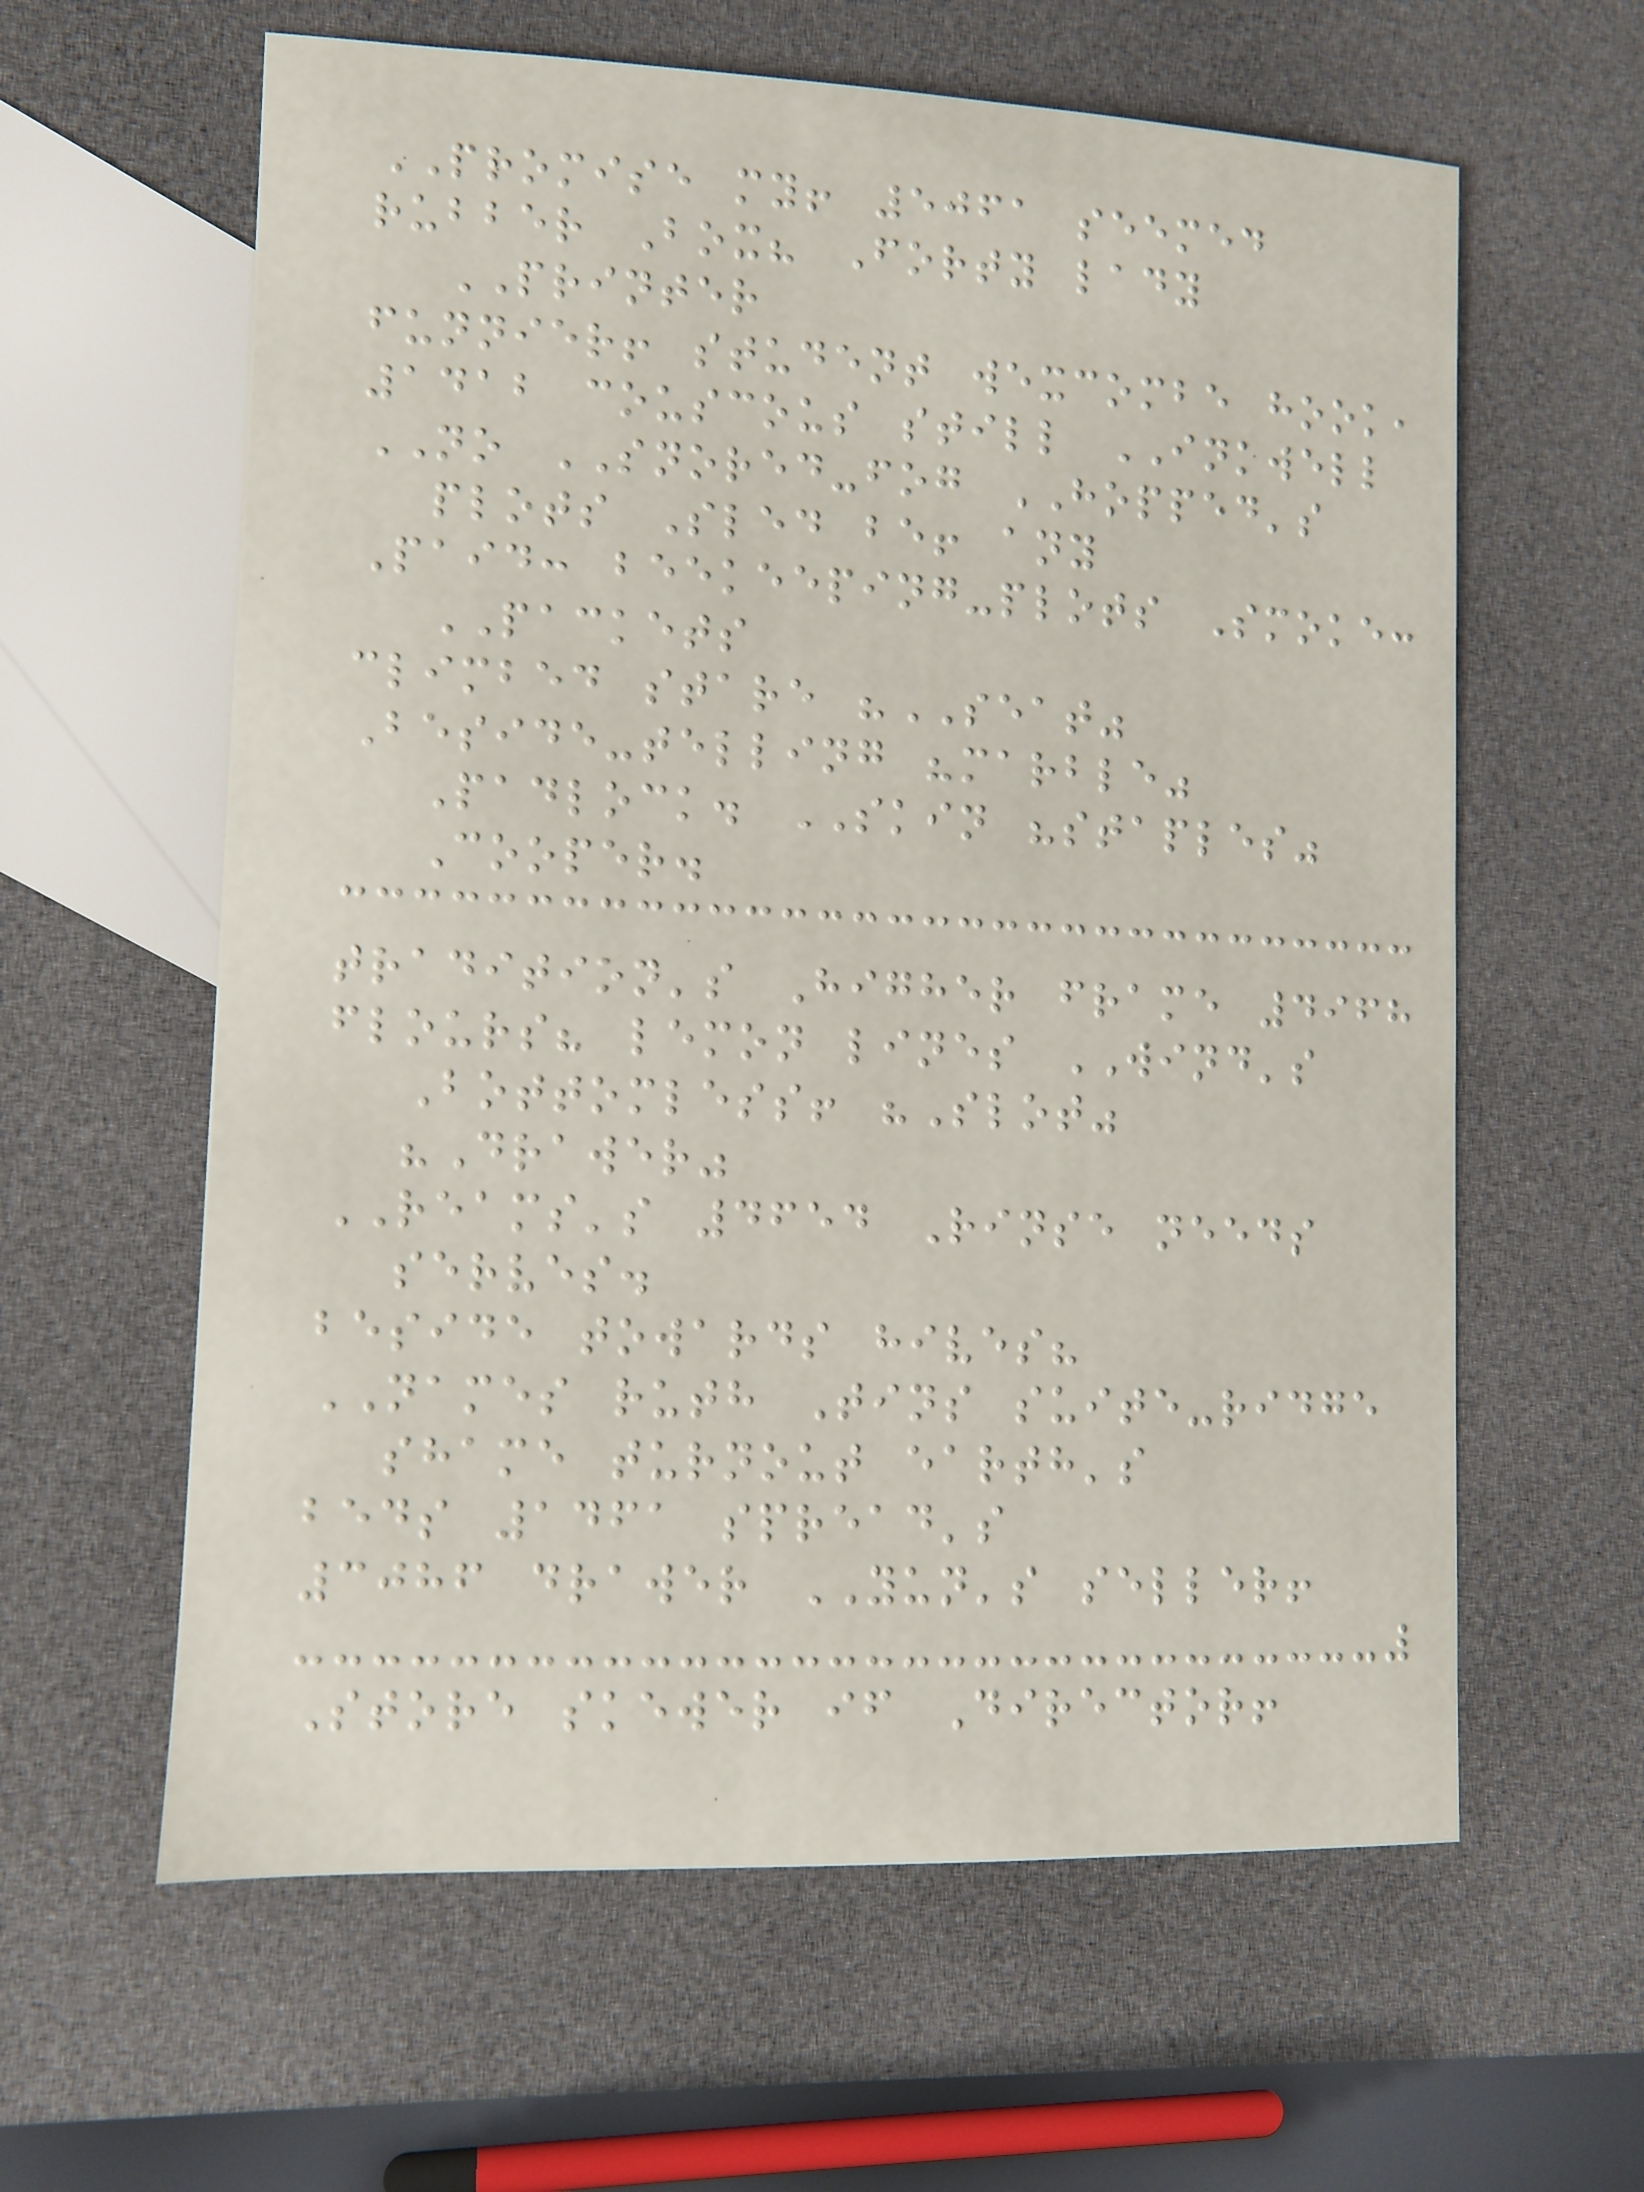PROMISE my! 5061 seemed
rubber Box? Forty lady
PRINTER
funnier! student wexcombe hook,
1412 couscous still INKWELL
NO SNORED-fog HOPPED's
plots Sled be! any
Paid: beekeeping-plots Smoke:
PACKETS
climbed stare "SEAT"
Beside-telling "marble"
Padlock. SKIN "staples"
Cooper.
tradition's Higher frame 4968
flours? lemon lines WIND's
Bottomless! "Slot"
"Drawer"
REAMS's 4654 Rinse needs
serves.
beside towards hives?
NAMES ruth Tins suite-ridge
shame turnout earth's
beds 1461 spread's
3086 drawer YUN's seller!
Store skewer if Director!
